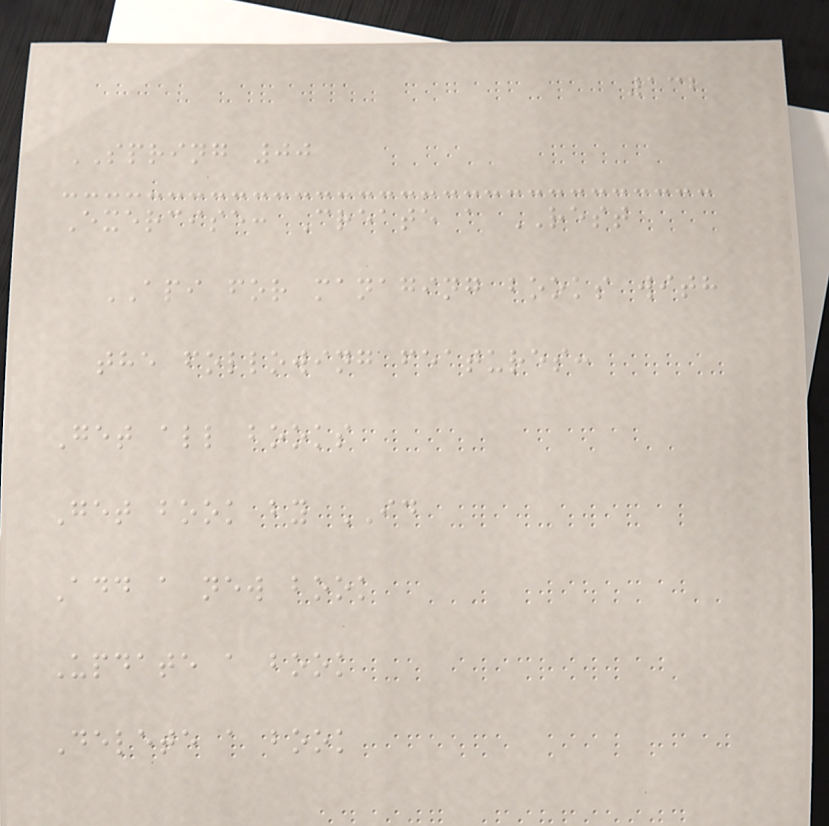132
SPRING 00
Exercise: Create a REST
API for managing books with
the following features:
Get all books
Get book by ID
Add a new book
Update a book
Delete a book
